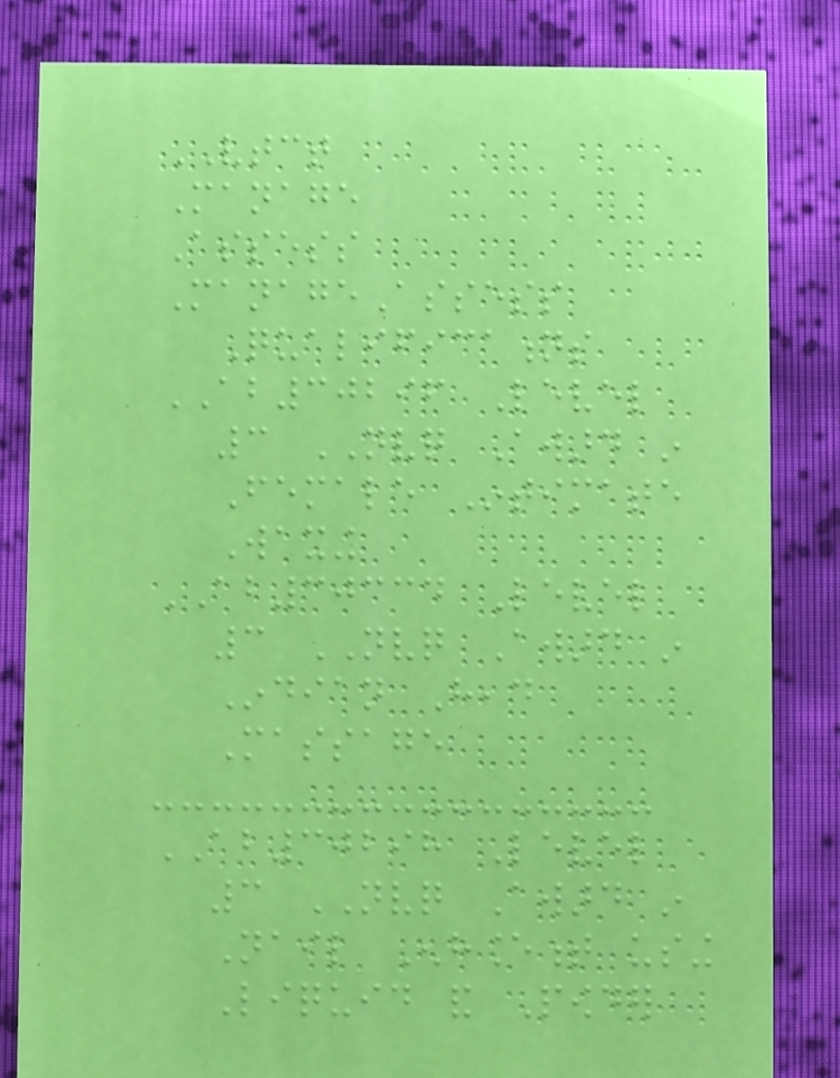VTCT
Manage
Assess
ManageAssess
Qualifications
AB30296 Level
3 NVQ Award in
Female Intimate
Waxing
AB30334 Level
3 NVQ Award in
Indian Head
Massage
AB30298 Level
3 NVQ Award in
Nail Enhancement using
Liquid and Powder
